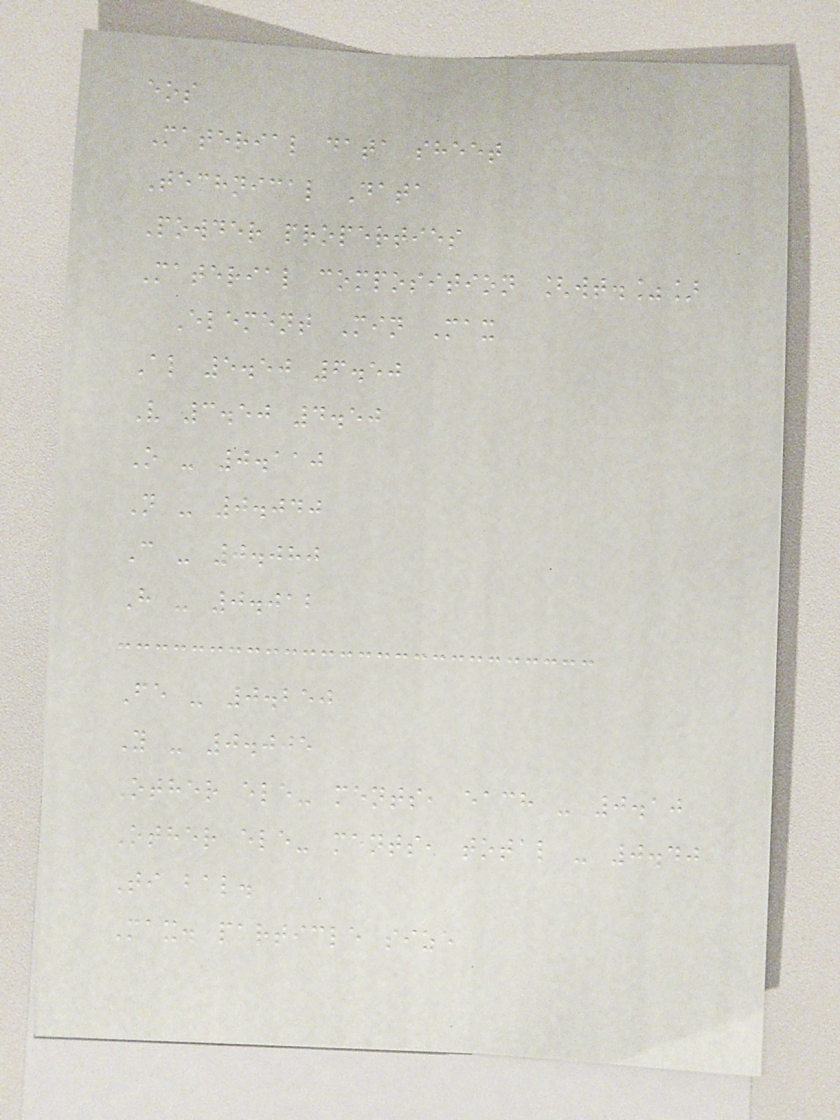eos
Material data sheet
Technical Data
Powder properties
Material composition [wt.%]
Element Min Max
Al 5.50 6.50
V 3.50 4.50
O - 0.110
N - 0.040
C - 0.080
H - 0.012
Fe - 0.250
Y - 0.005
Other ele- ments, each - 0.10
Other ele- ments, total - 0.40
Ti bal.
Max. particle size
